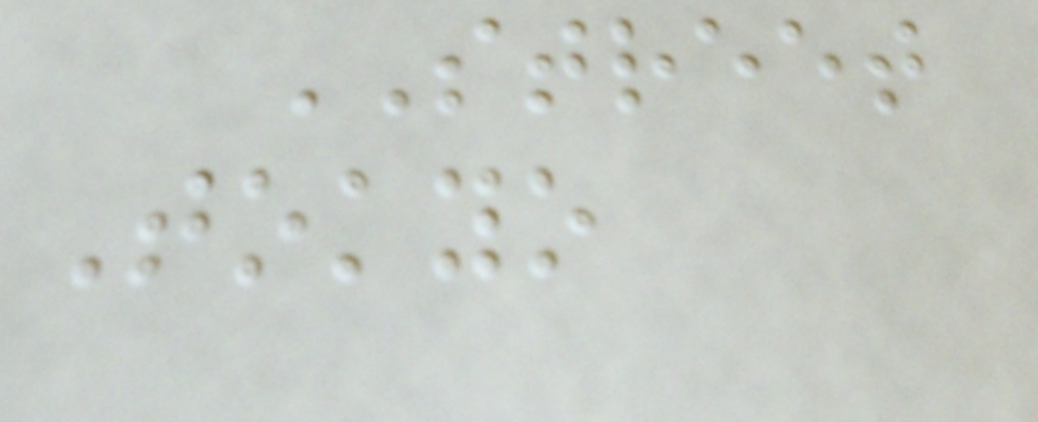STREET
Tokyo
